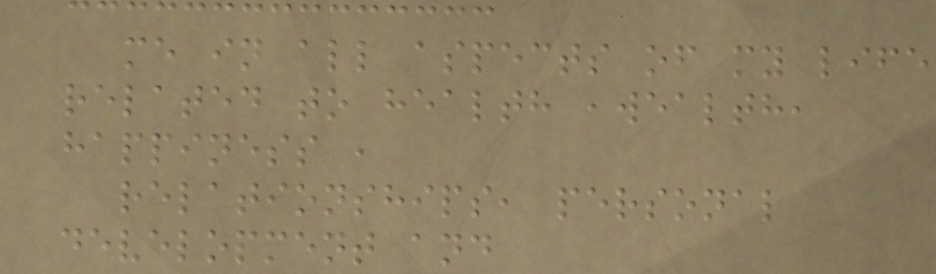me in all aspects of my life
related to health ,wealth,
happiness ,
relationships, personal
development and
